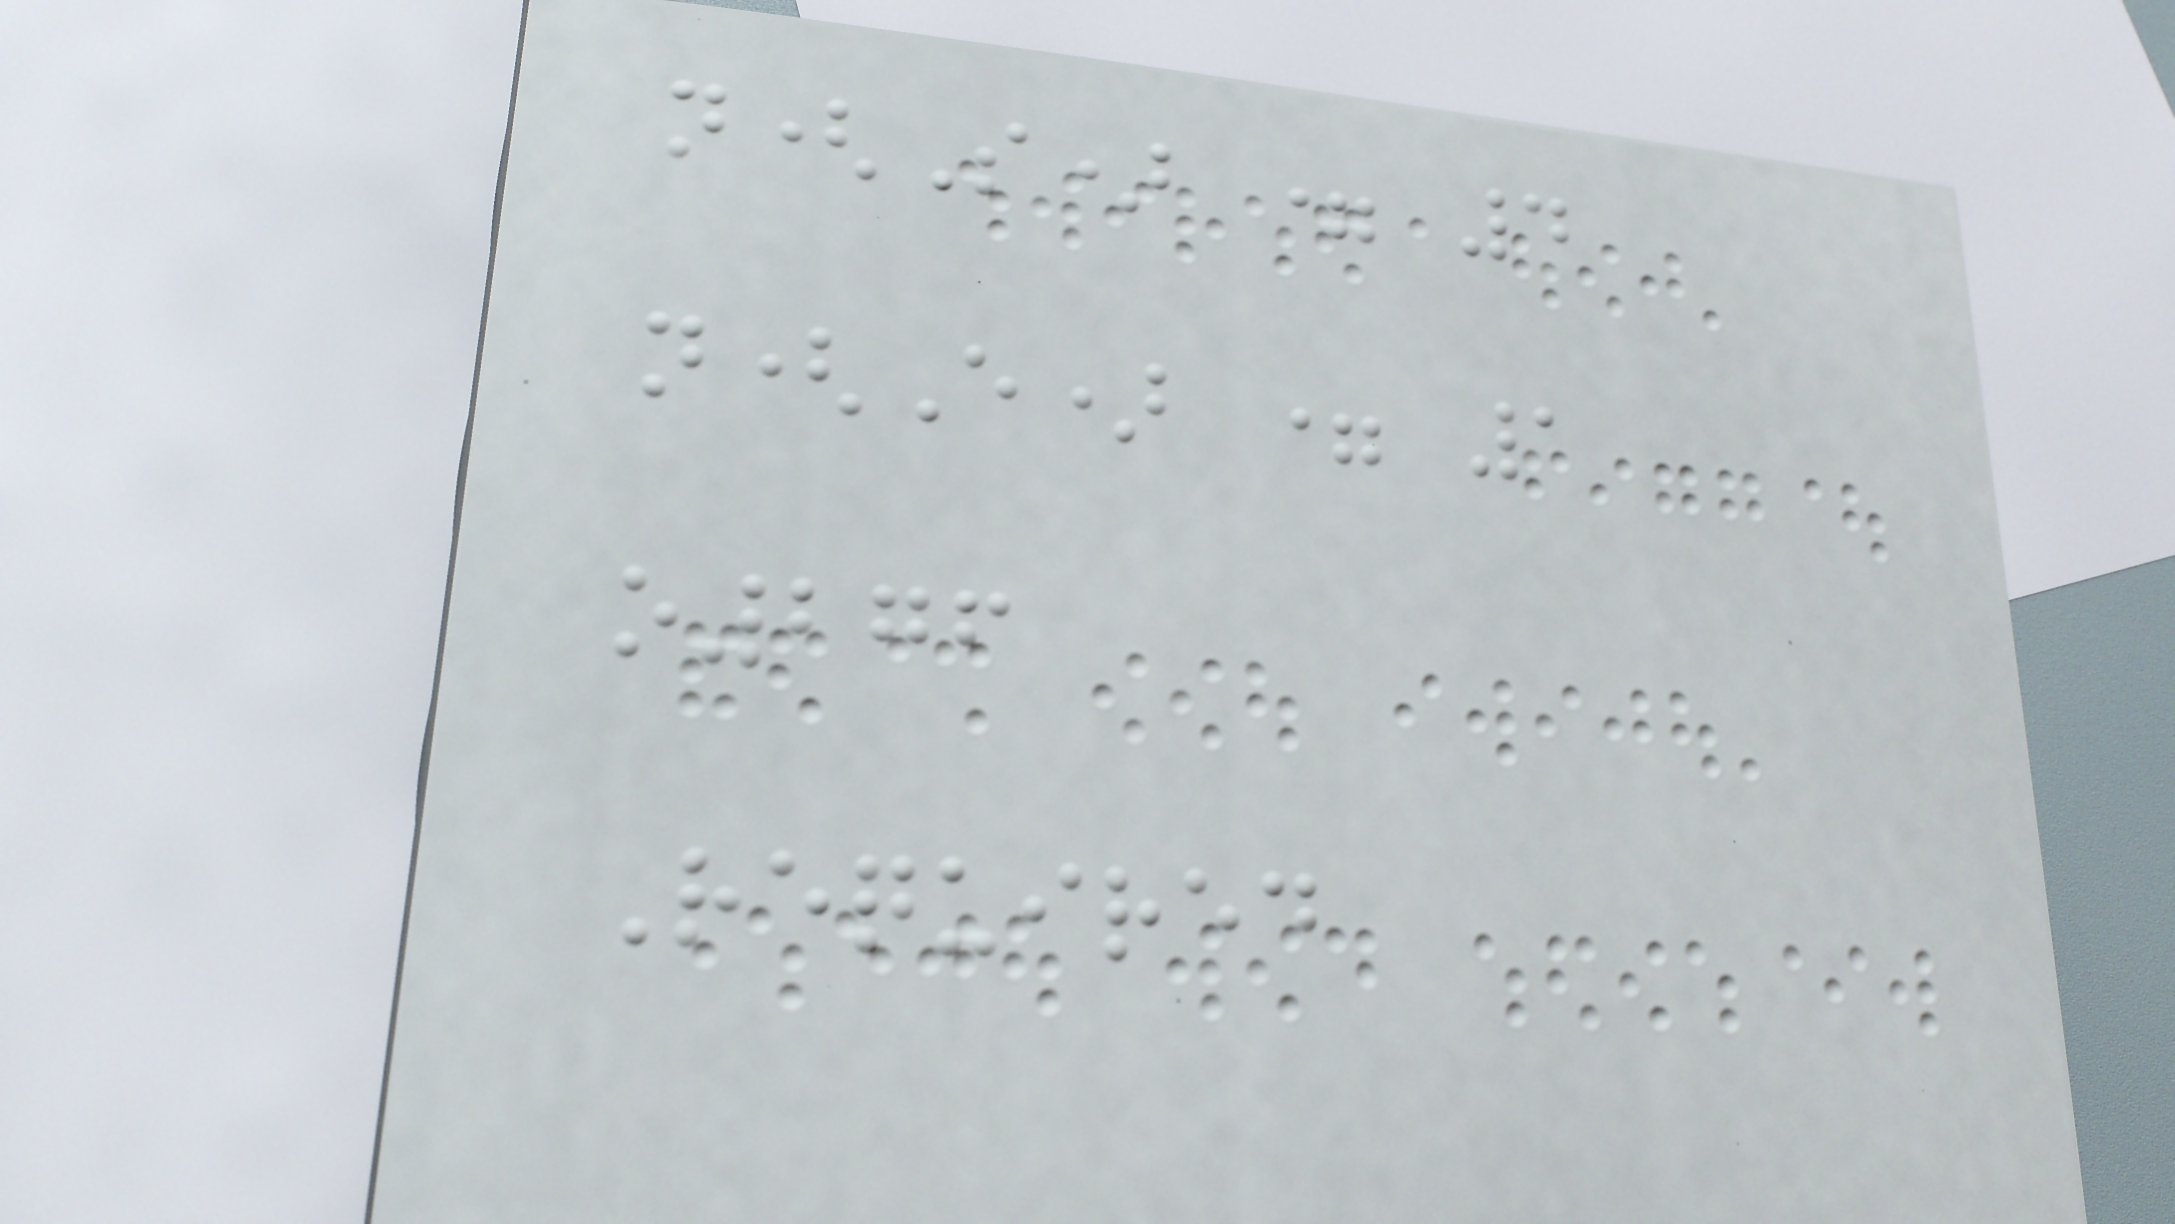n(S) = 4
n(E) = 1
o276
Required
